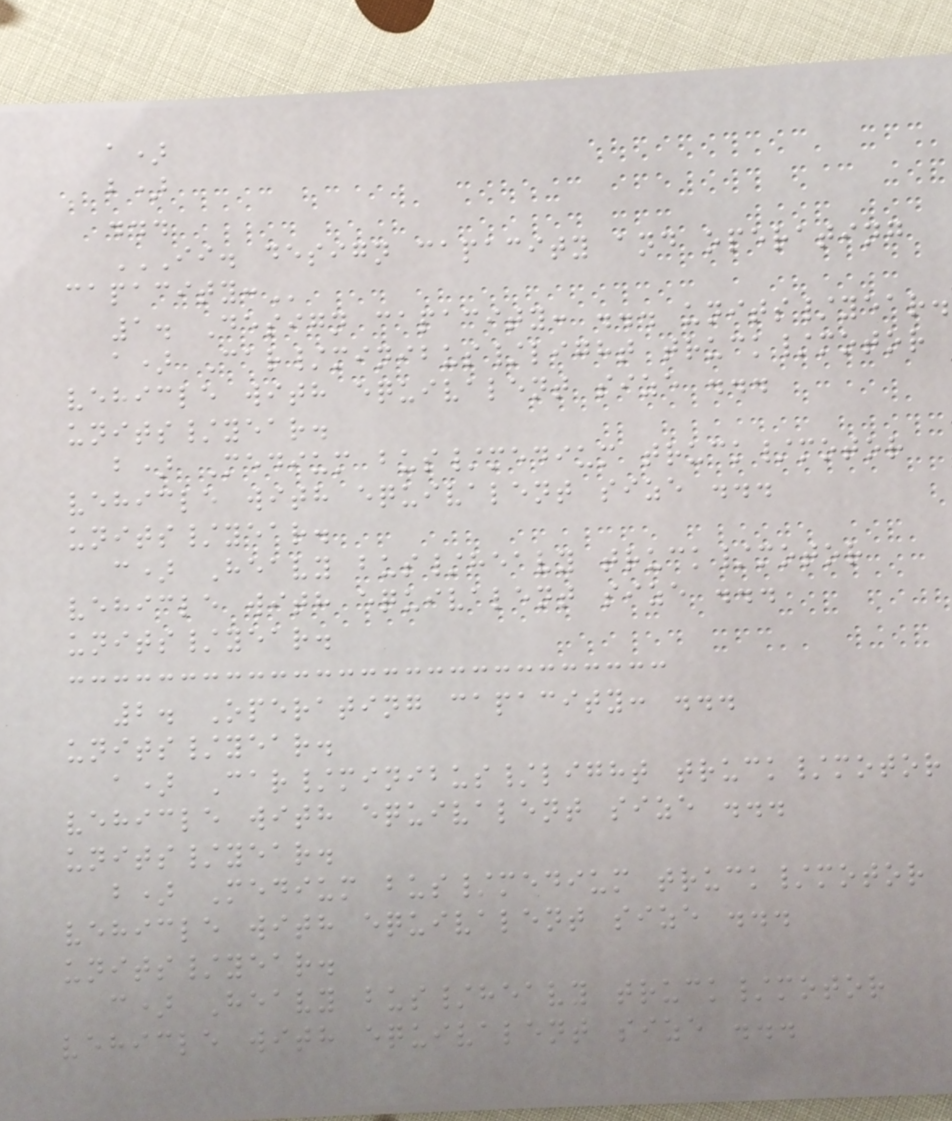a)
b)
...
II. DESIGN CAPACITY AND OPERATING
CAPACITY:
1. Design capacity: ... units/year.
a) Car/minibus/light truck/motor
vehicle with equivalent size ...
units/year.
b) Medium bus/medium truck/motor
vehicle with equivalent size ...
units/year.
c) Heavy bus/heavy truck/motor
vehicle with equivalent size ...
units/year.
2. Operating capacity: ...
units/year.
a) Car/minibus/light truck/motor
vehicle with equivalent size ...
units/year.
b) Medium bus/medium truck/motor
vehicle with equivalent size ...
units/year.
c) Heavy bus/heavy truck/motor
vehicle with equivalent size ...
